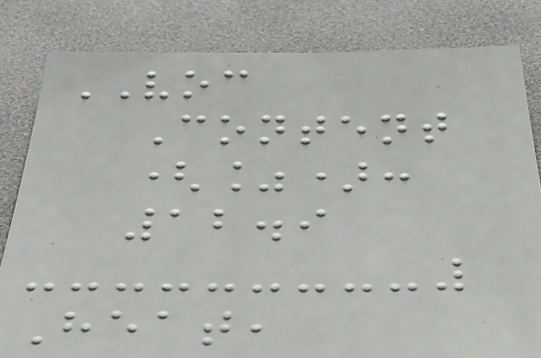VOC
Content
(%):
12.9
Heat,
